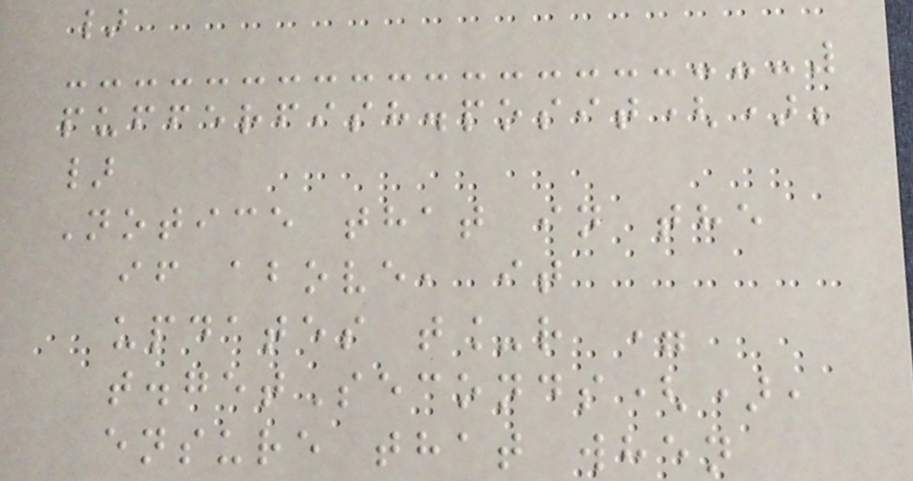}
pufferfish.posit();
}
Notice that in the
if above, it
updates t_r =
t.getSeconds(),
ensure that when
